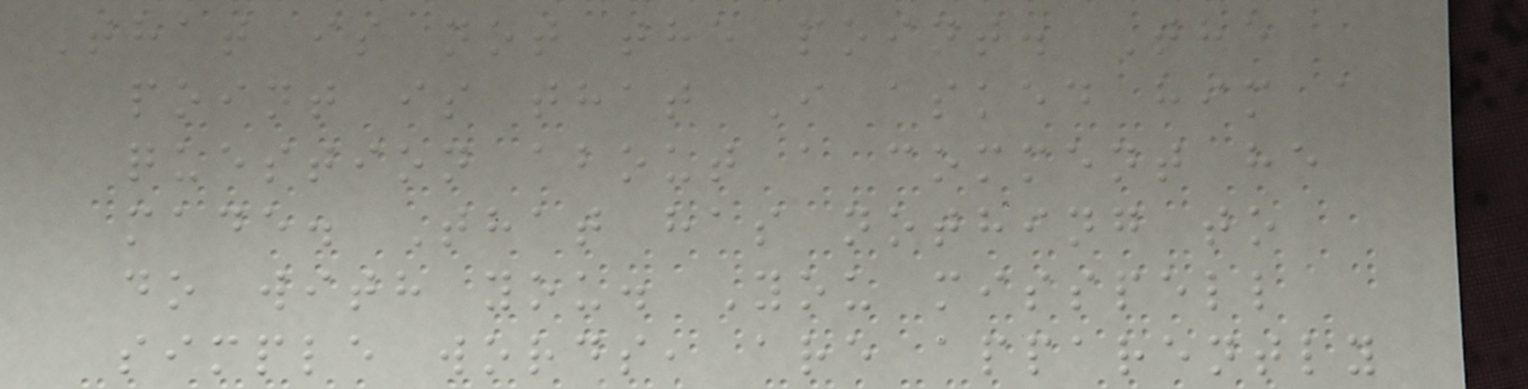That is not the point. The
point is that I asked him a
question about a comment he
made. That has nothing to
do with you. You misspell
simple words, are apparently
